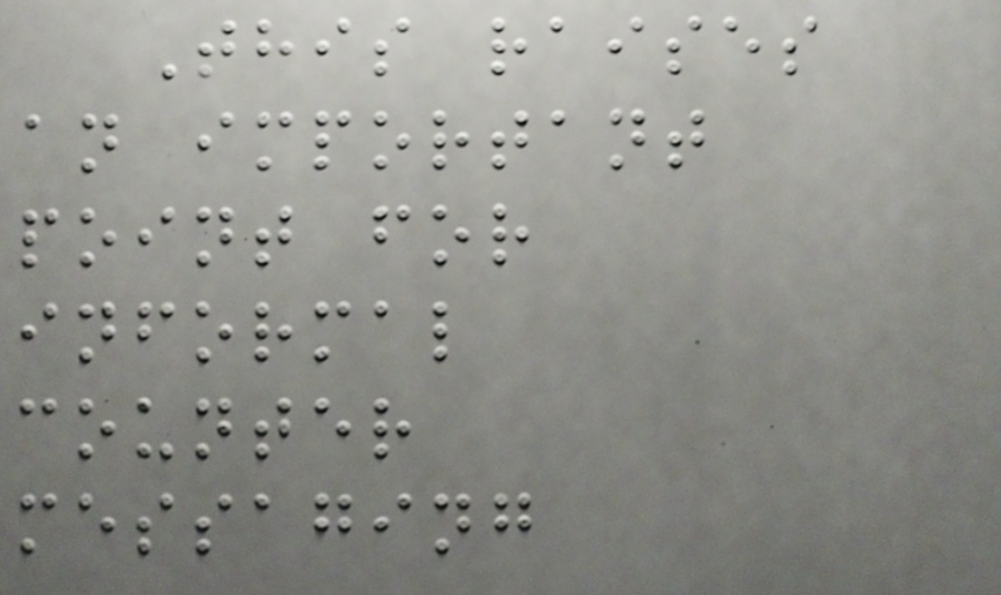This raises
an important
point for
informal
counter
messaging
